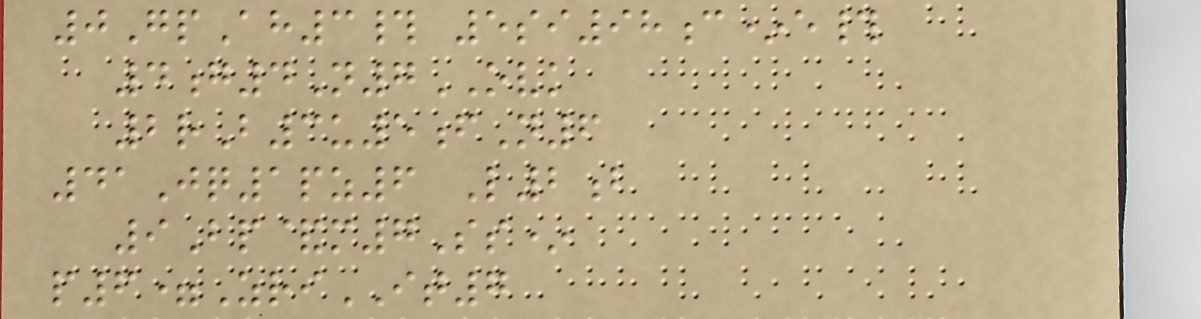0GpAh3# 5si98c*e#
4g4N7OVK
2rB3u5fN6
41Jq1pz6 L2b
9Bp&m7Ss*
p6=ZriIT7
